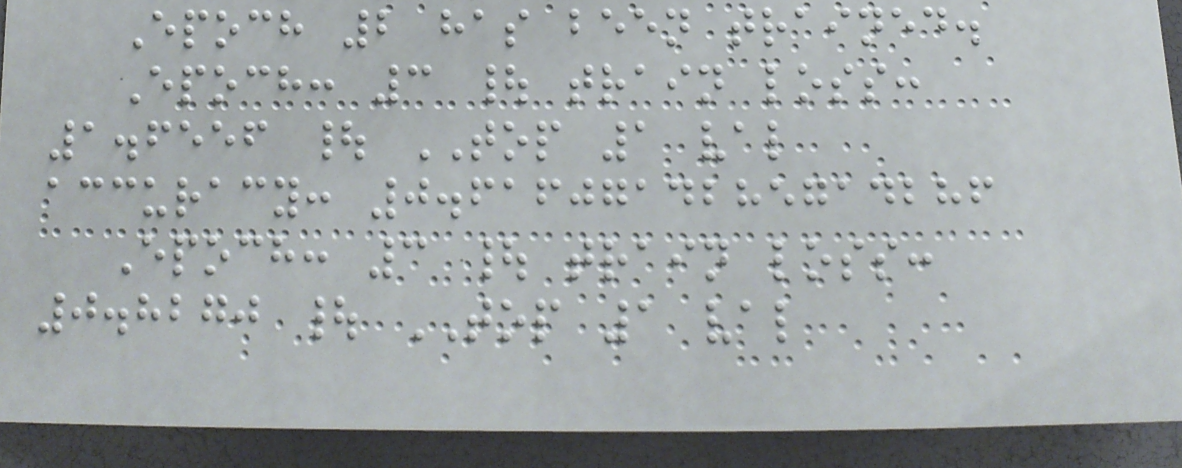Epoch 2 has been trained.
Epoch: 3 | train loss:
1.6556 | TOP 1 val
accuracy: 0.6160714285714286
Epoch: 3 | train loss:
0.8270 | TOP 1 val
